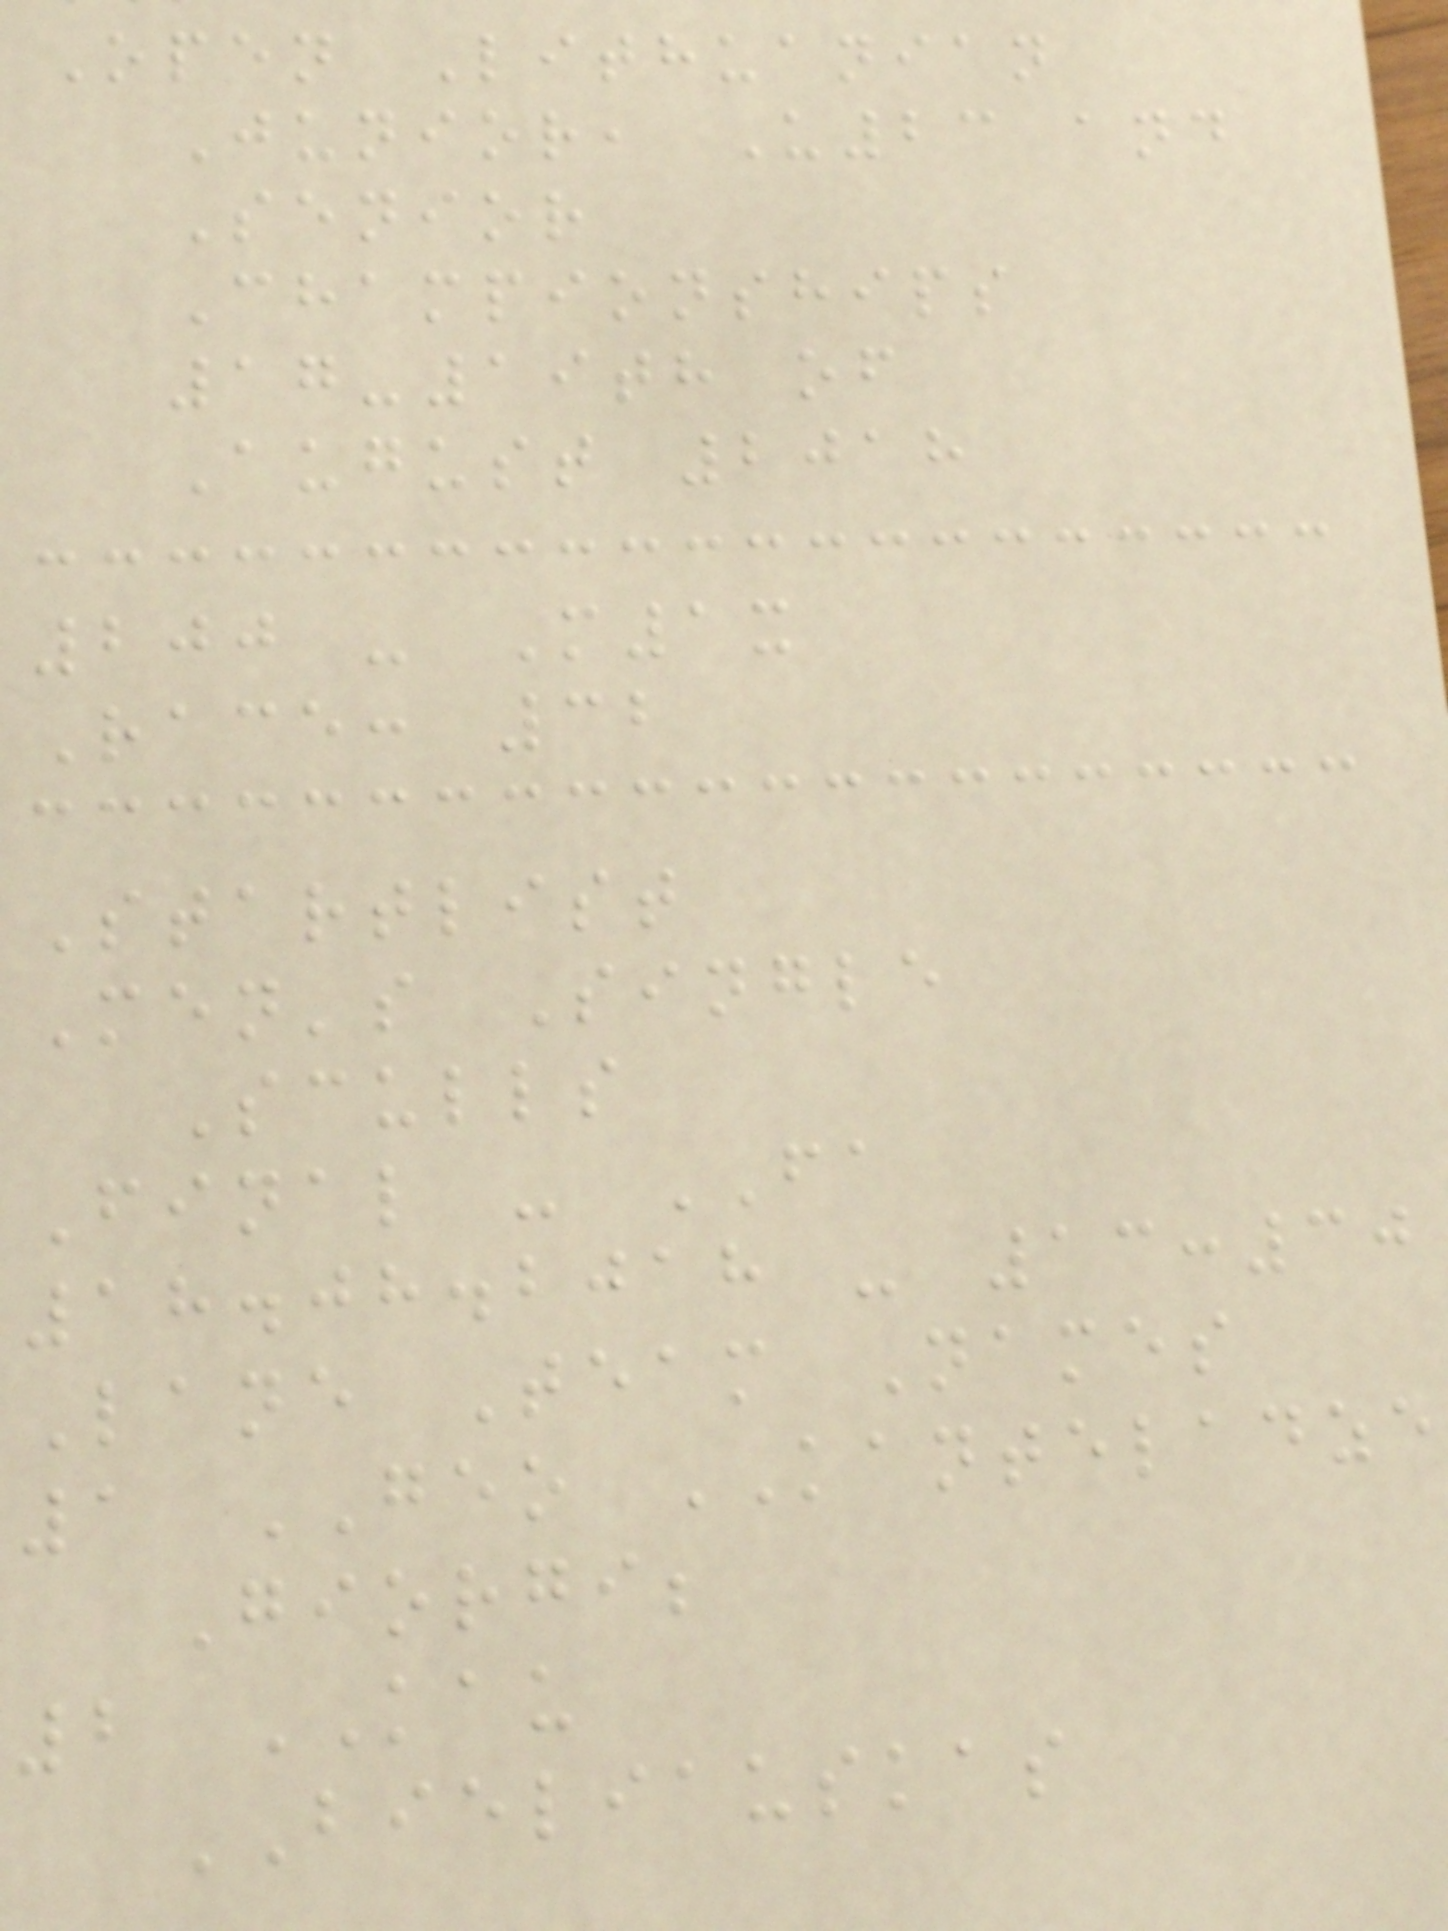Open Lithuanian
Junior, U23 and
Senior
Championships
17-19th of
August 2018
200 - M1x
Race: 32
Startlist
Men's Single
Sculls
Final - FA
18.08.2018 - 13:30
Lane Team Names
1 GEO KANTELADZE
Giorgi;
2 KAU
BIELIAUSKAS
